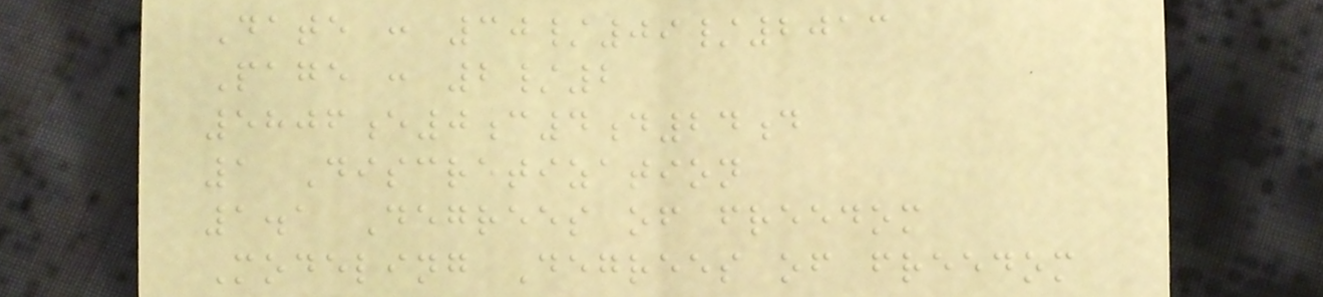Date : 30/09/2013
Page : 2/2
5806e0c4d24d
1 Discretization
1.1 Degrees of freedom
Modeling Degrees of freedom
